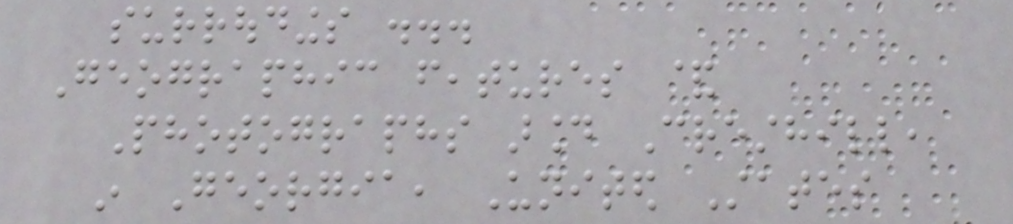surroudings ...
Geographic features &
Photographs around Cresthill,
in Georgia, United States
